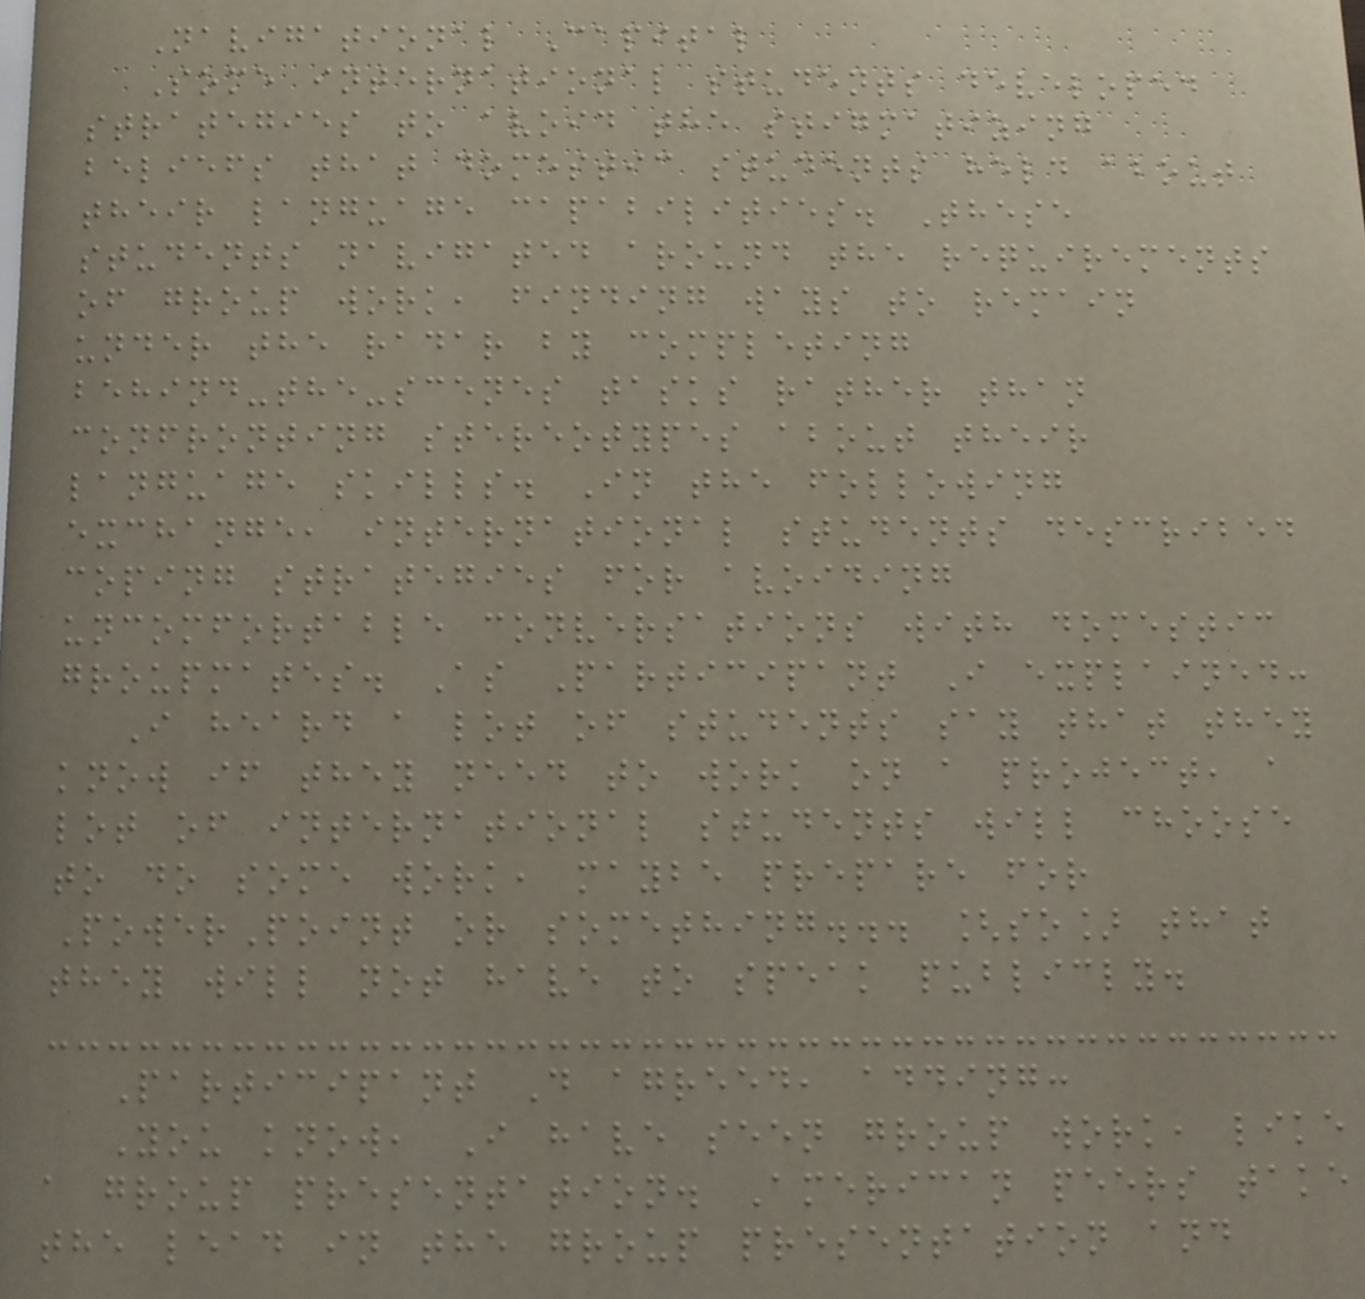Navigational Capital
Some international students developed
strategies to avoid the stigmatizing
beliefs that domestic students held about
their language capabilities. These
students navigated around the requirements
of group work, finding ways to remain
under the radar by completing
behind-the-scenes tasks rather than
confronting stereotypes about their
language skills. In the following
exchange, international students described
coping strategies for avoiding
uncomfortable conversations with domestic
groupmates. As Participant I explained:
I heard a lot of students say that they
know if they need to work on a project, a
lot of international students will choose
to do some work, maybe prepare for
PowerPoint or something... [so] that
they will not have to speak publicly.
Participant D agreed, adding:
You know, I have seen group work, like
a group presentation. American peers take
the lead in the group presentation and
